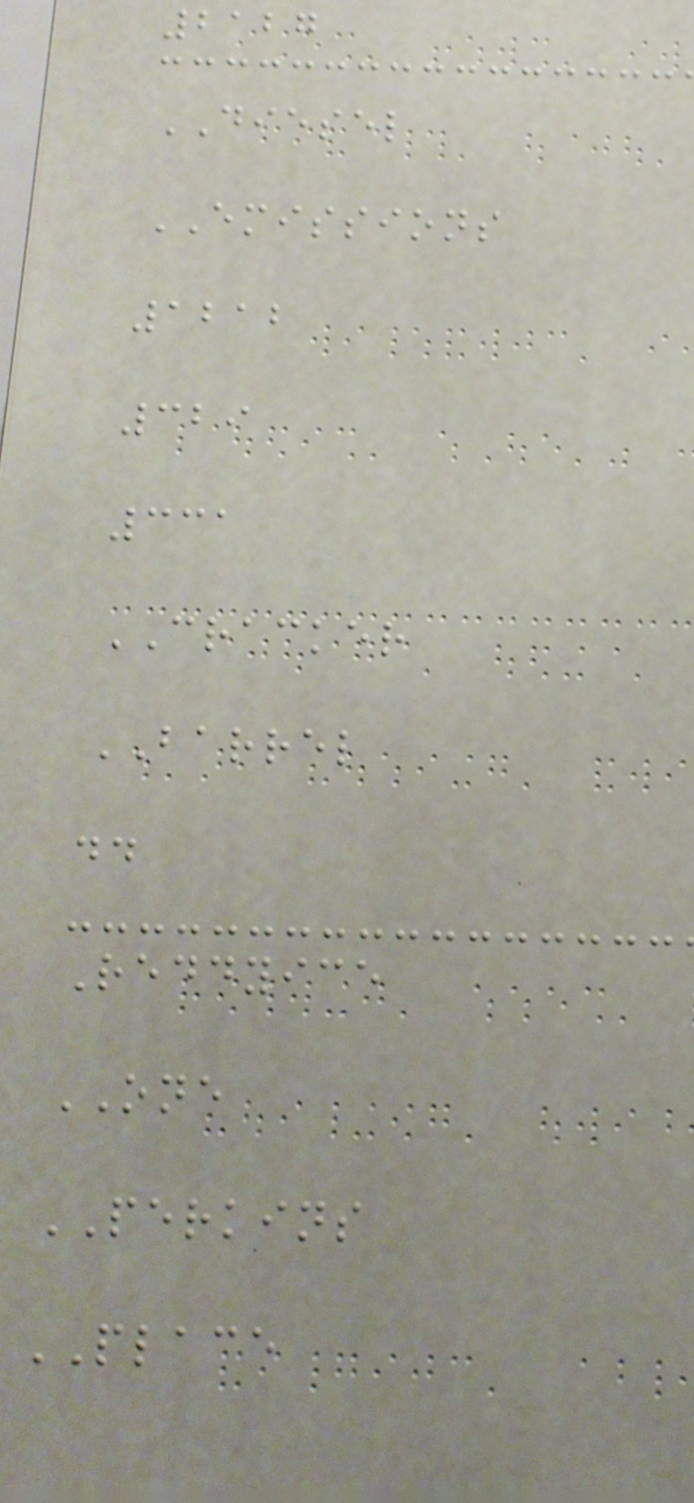2127
DIESEL
EMISSIONS
1212
329
331
CRACKER
BARREL
dd
Reddyice
ONE
PERKINS
PLACE
